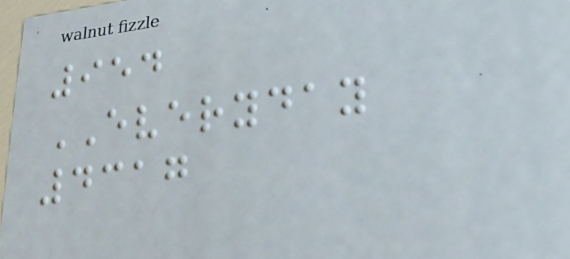954
EVERYDAY
4317
